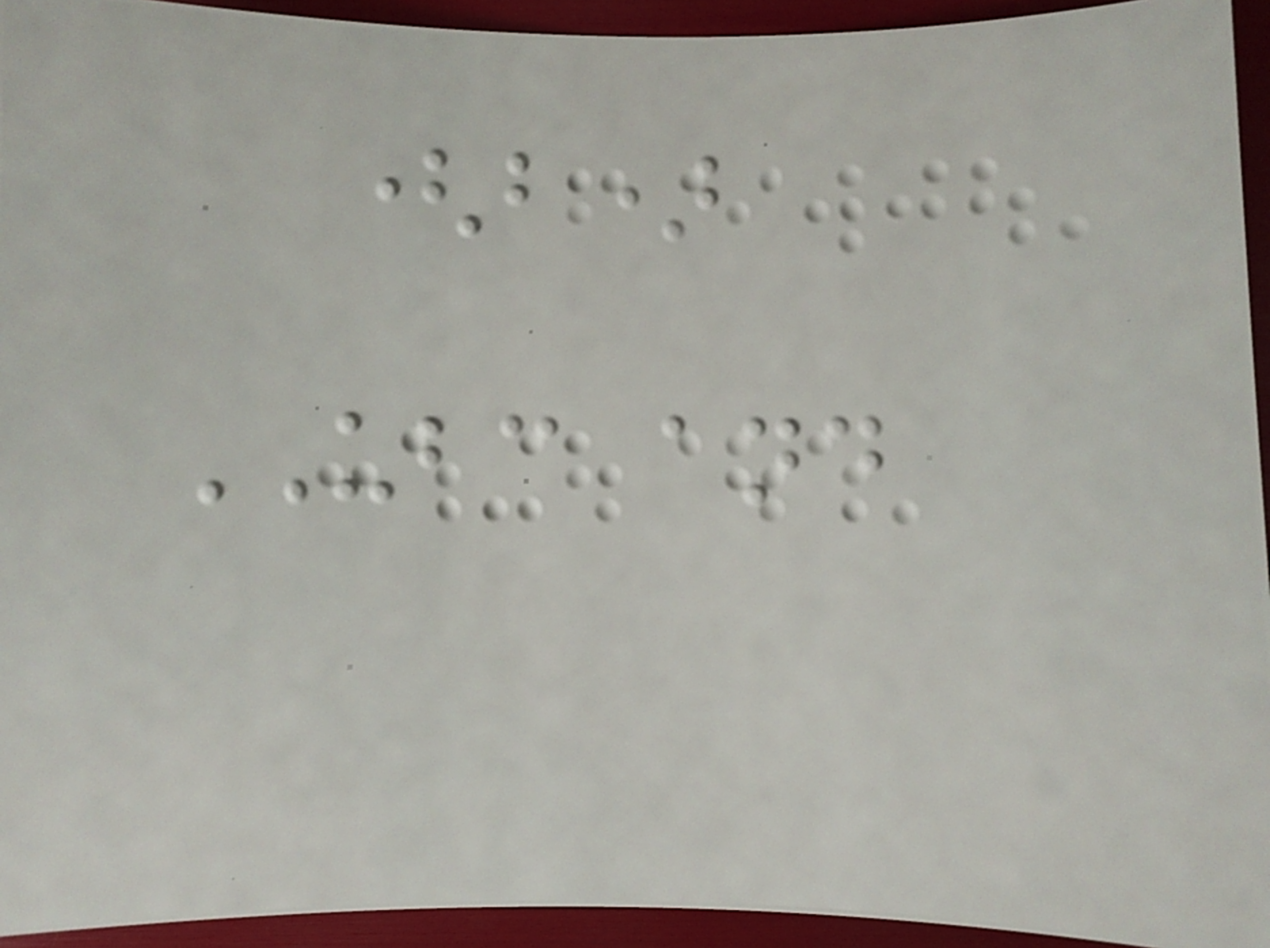(b)
UBC and
